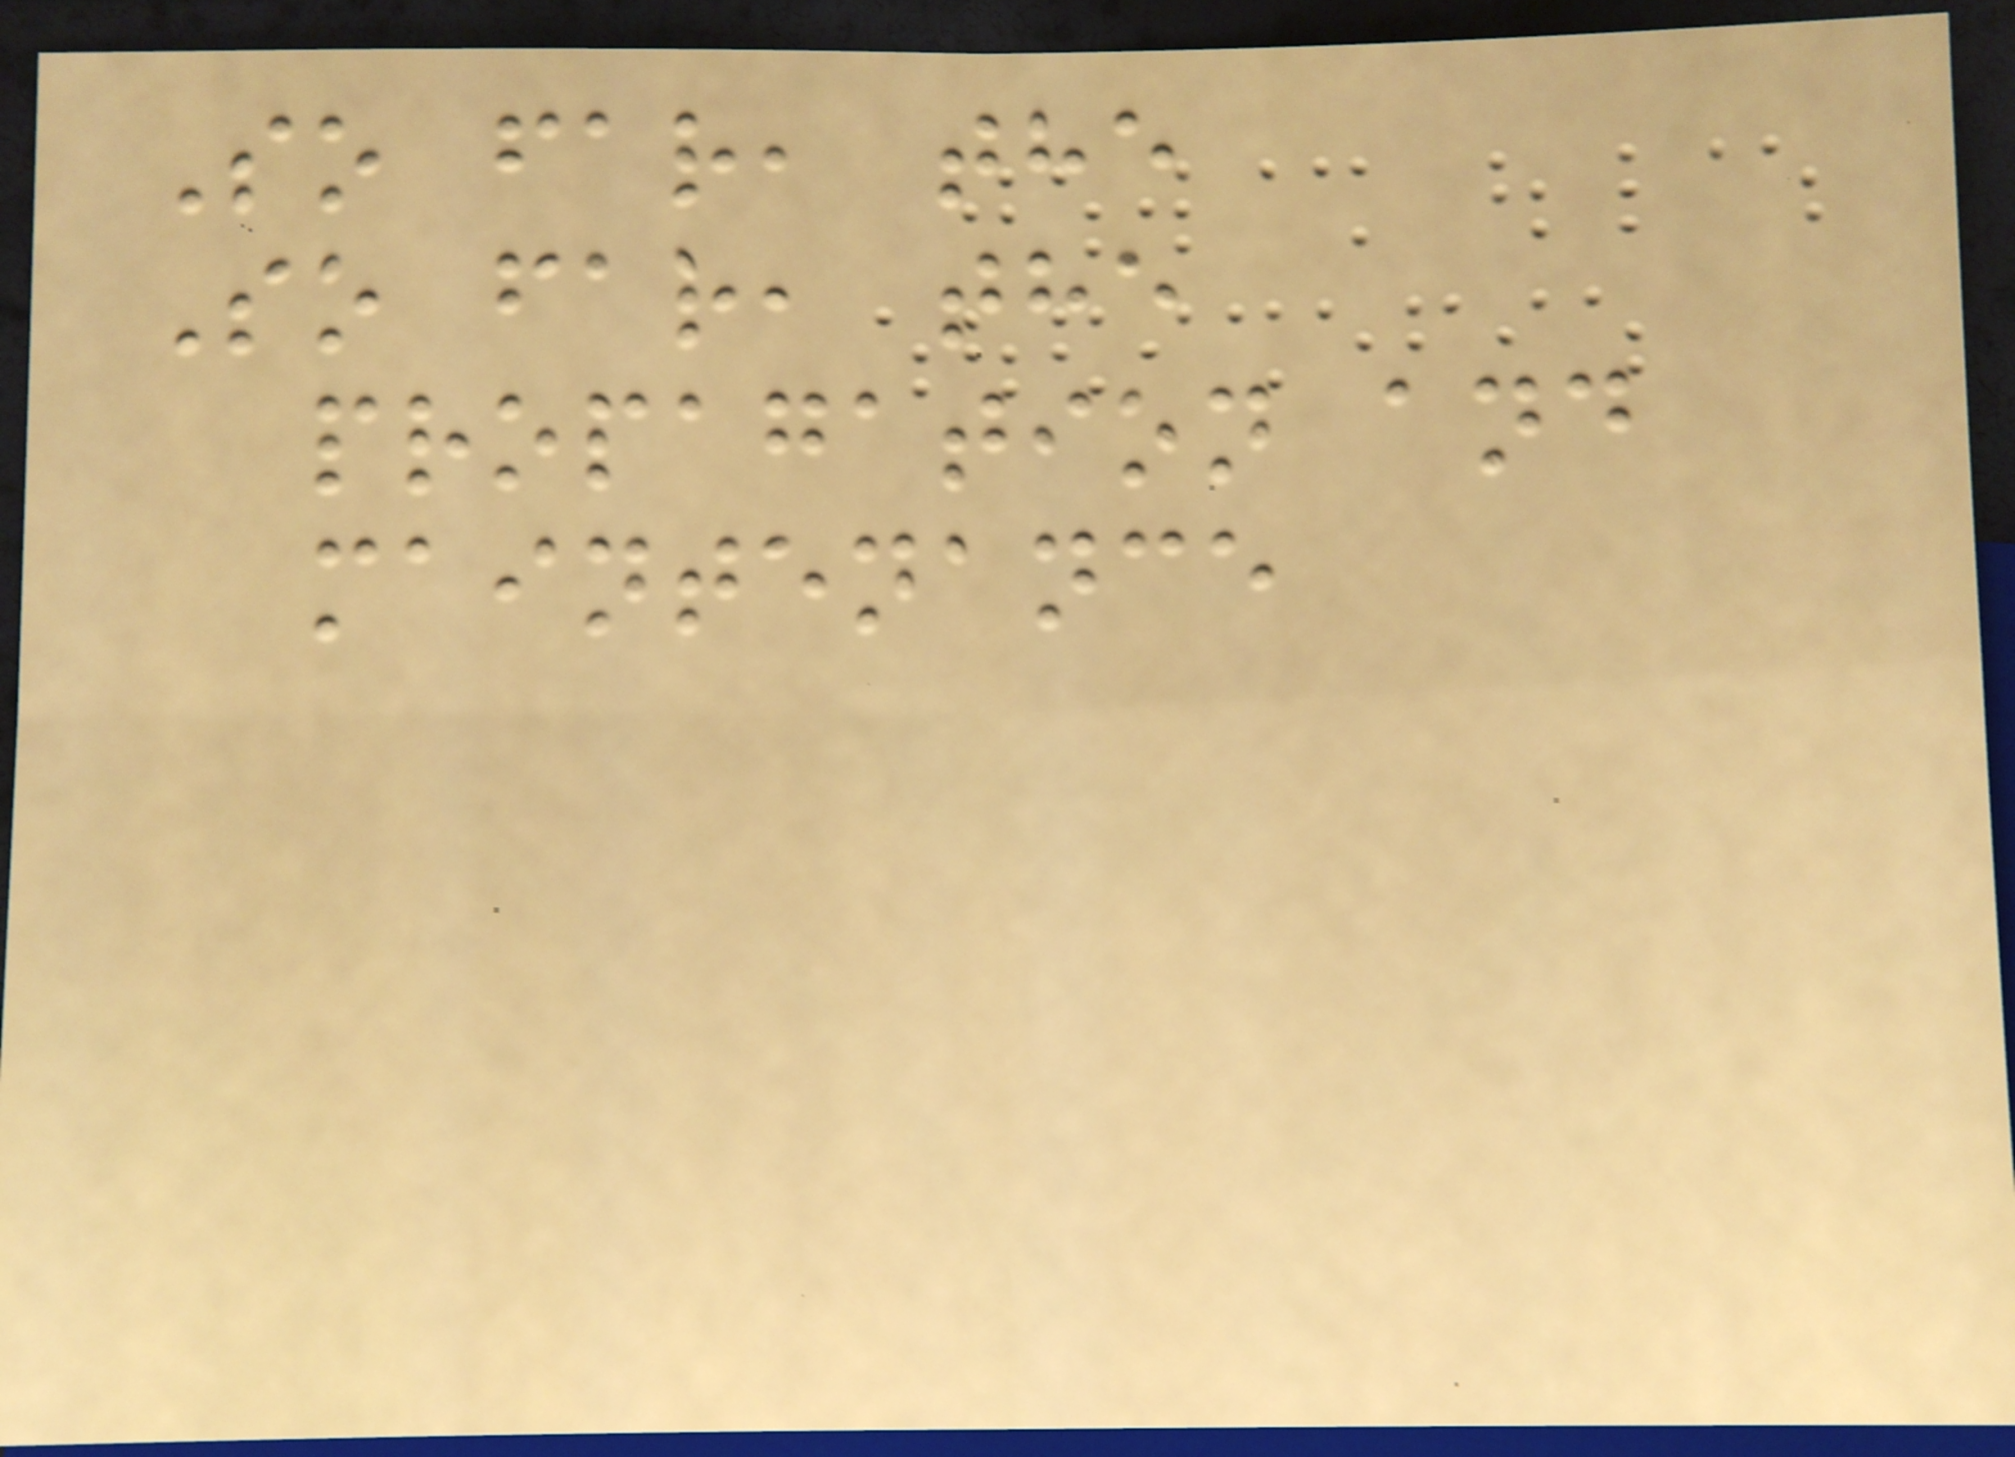So far, the
So far, the
propagation and
maintenance
